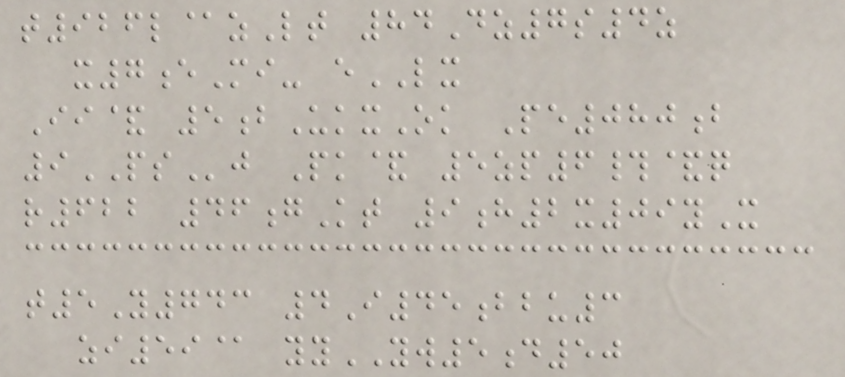t926l@zLt 84Dz7s4z
x7eMi- eLX
Ii& 5bUkxOk Pe080b
9PSj Pk& 5zp6#&q
r622 46gKt 9h2x09yX
t5Y743 4I45bbu3
zi59@ yyYW5d50
